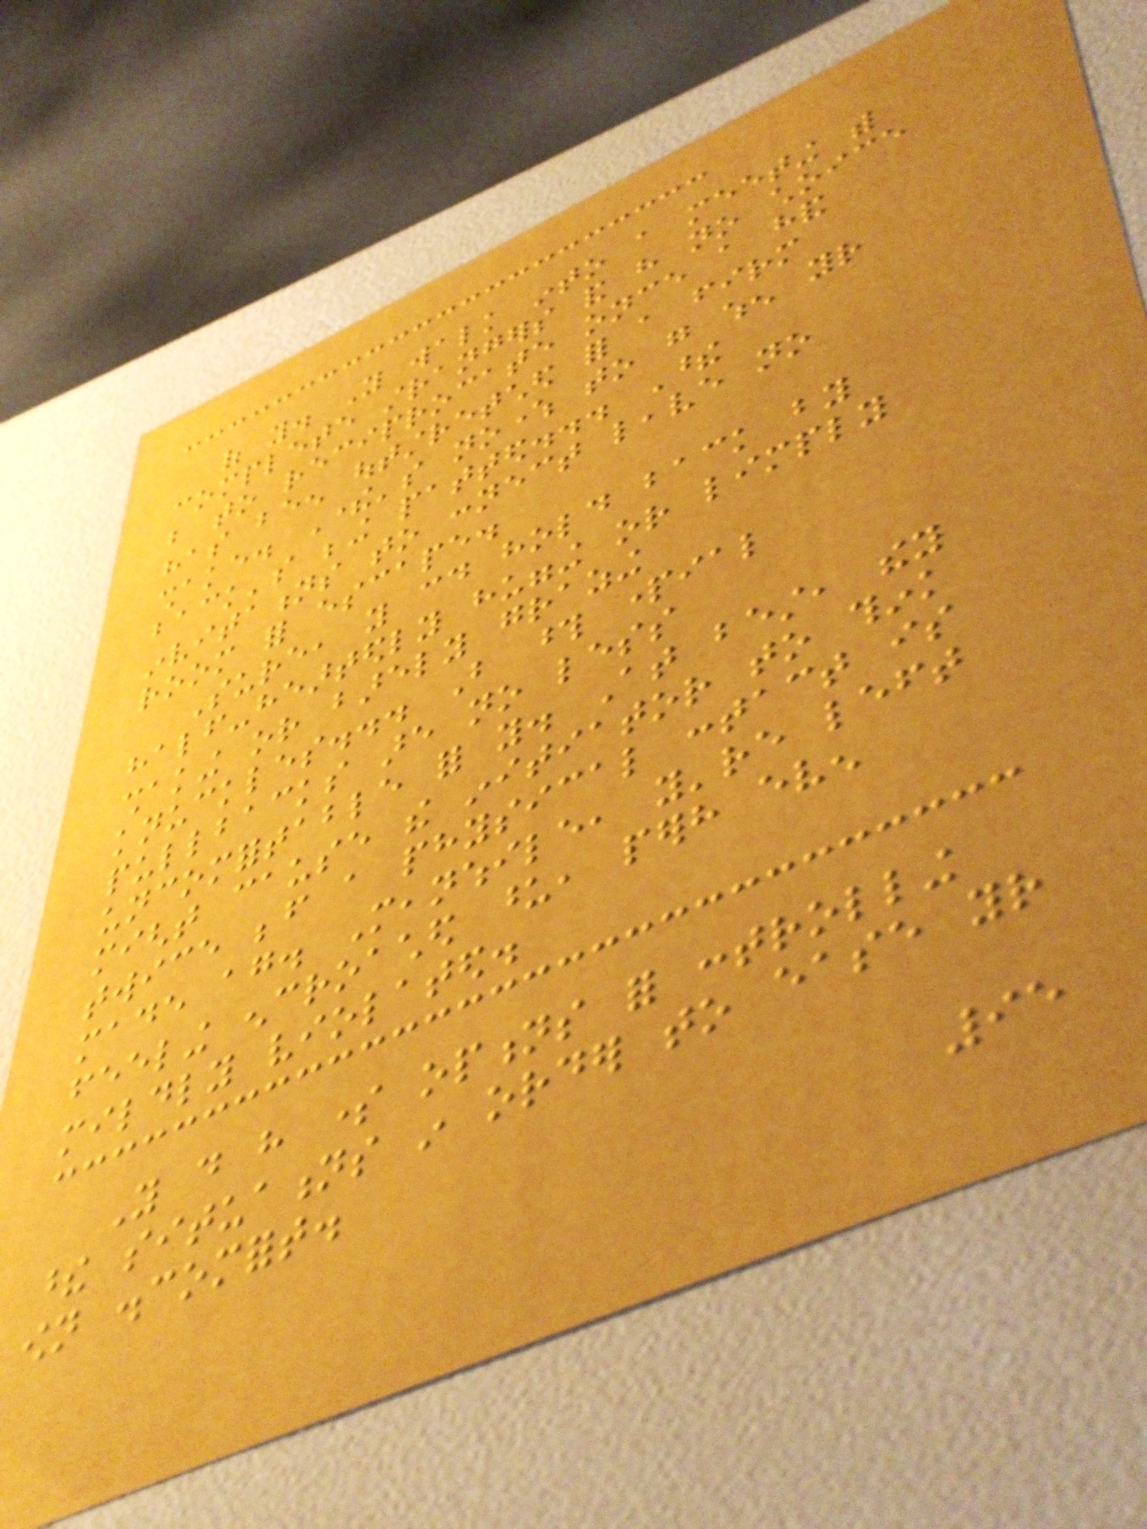of you. You walk into a meeting with
complete strangers and have no choice
but to reciprocate once a hand
has been outstretched for a firm
shake. There's nowhere to go when your
back's being patted... These
invitations to connect leave no
room for escape.
Sure, you could hold back by
half-heartedly hugging or limply
shaking or barely grazing
knuckles... But those partial
pullbacks are no less
uncomfortable for you. At best, they
might cause the initiator to think
twice before a physical contact is
made again. Meanwhile, you're left
feeling encroached upon, perhaps even
mildly violated.
You do have some options for controlling
these situations in order to ease your
own discomfort.
95
